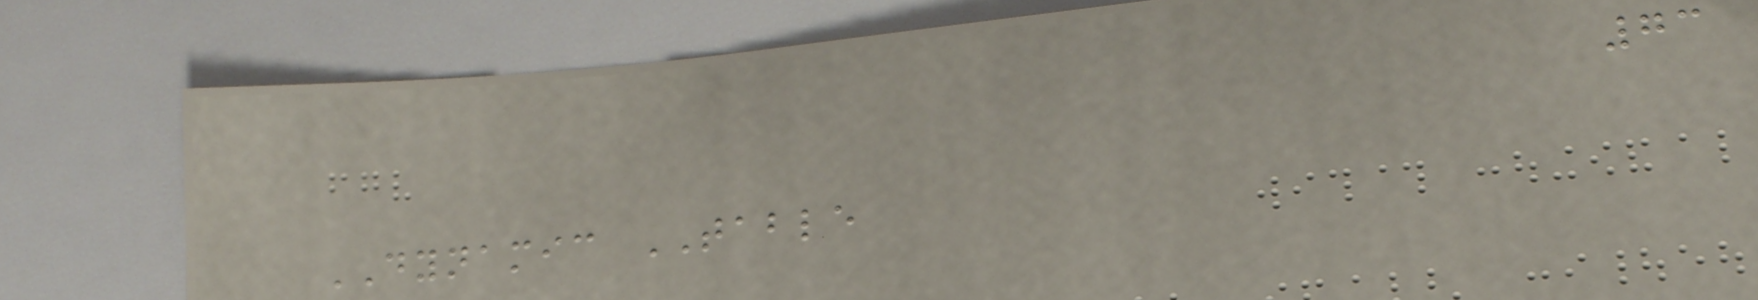73
DYNAMIC TABLE
